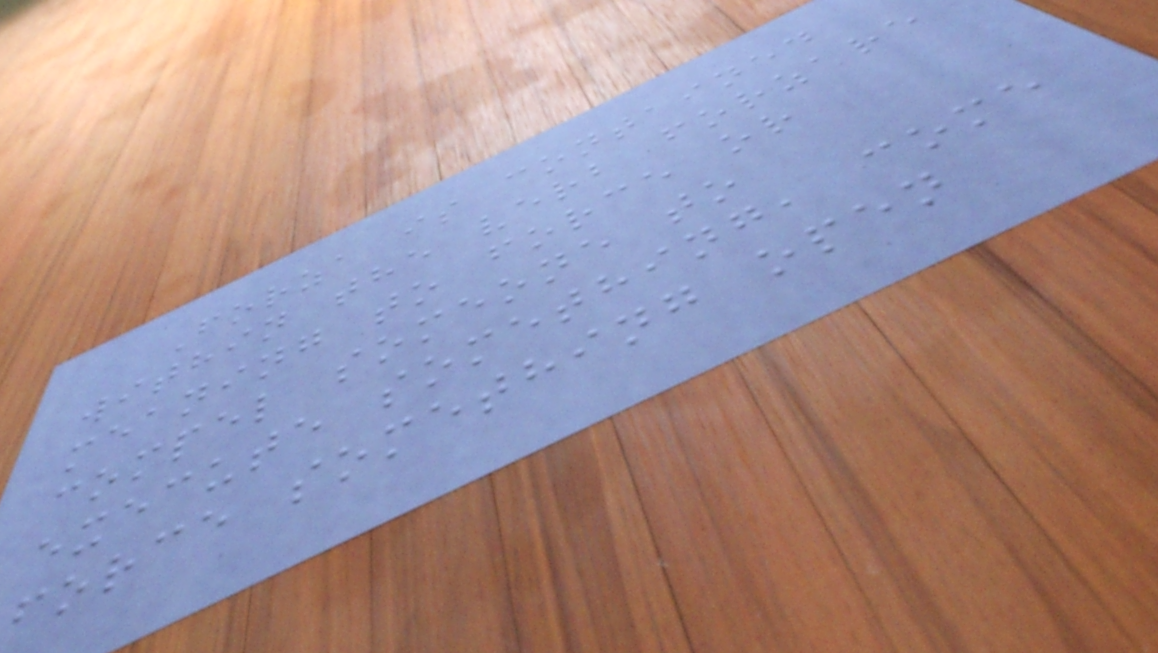Forza is contained
within the verb forzare
meaning to force or
compel someone to
execute something, come
force something open
